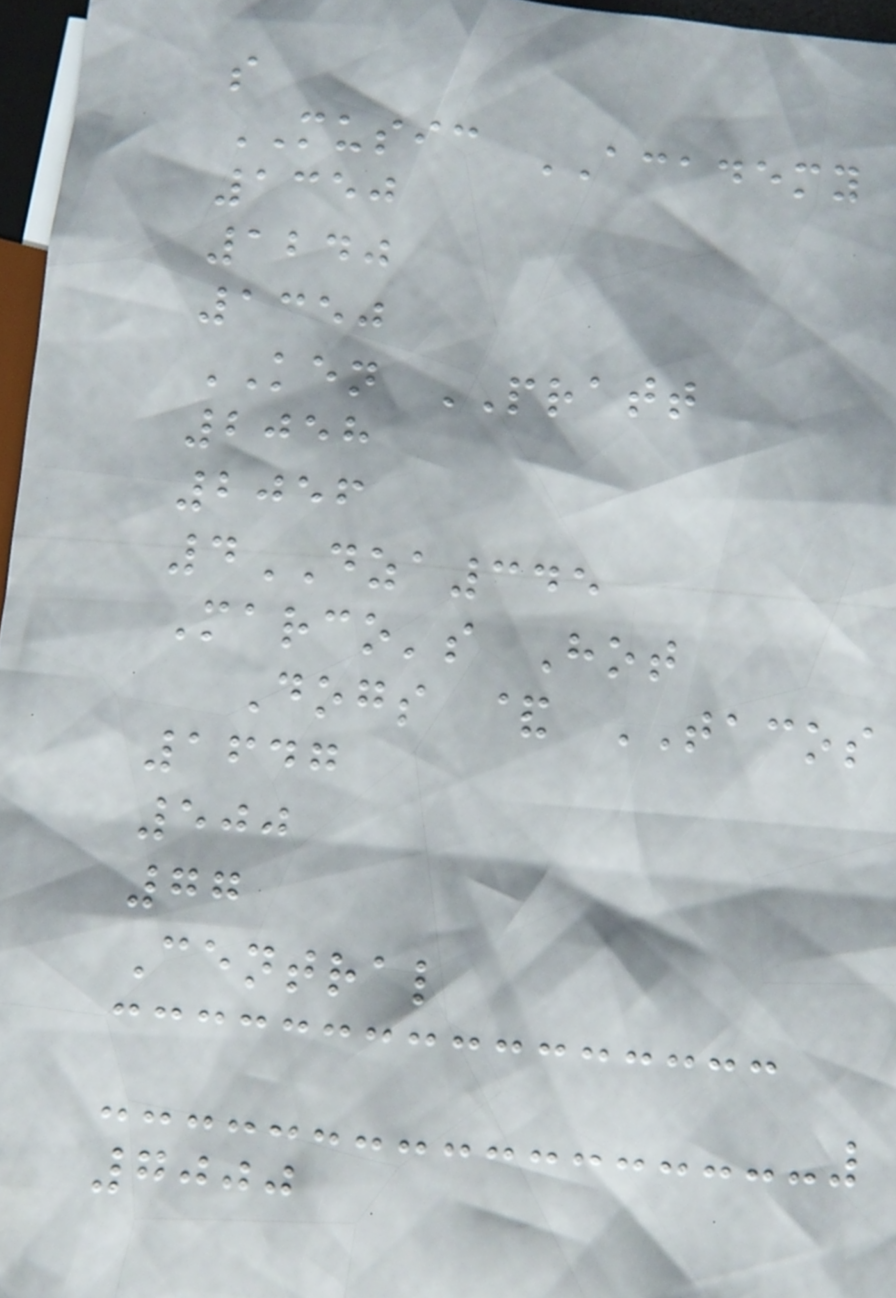s
MUSIC ACADEMY
1350
1240
1350
KEN PRATT
2058
2056
4DZA345
Marco's Hot
Dogs & TACOS
1647
500
77
Central
7000
